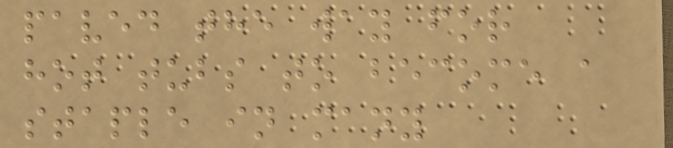paved the way for
hot tubs to become a
staple in many
